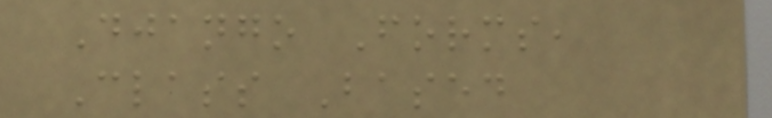Django Forms,
Class Based
